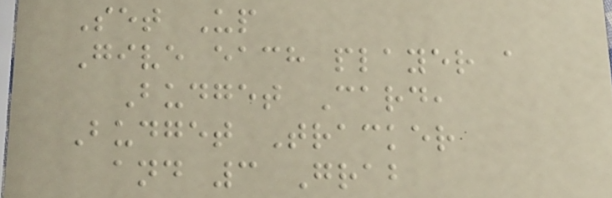Set Up
Give each player a
Budget Card,
Budget Tracker
and 3 Grab
